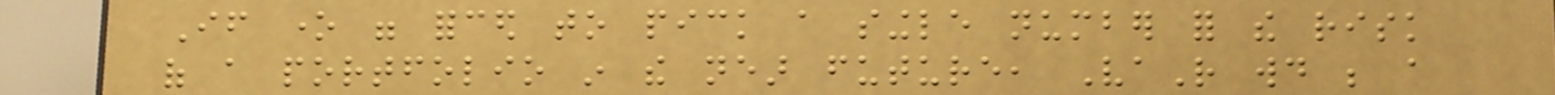If one were forced to pick a single number for the risk
of a portfolio in the near future, VaR would be a
